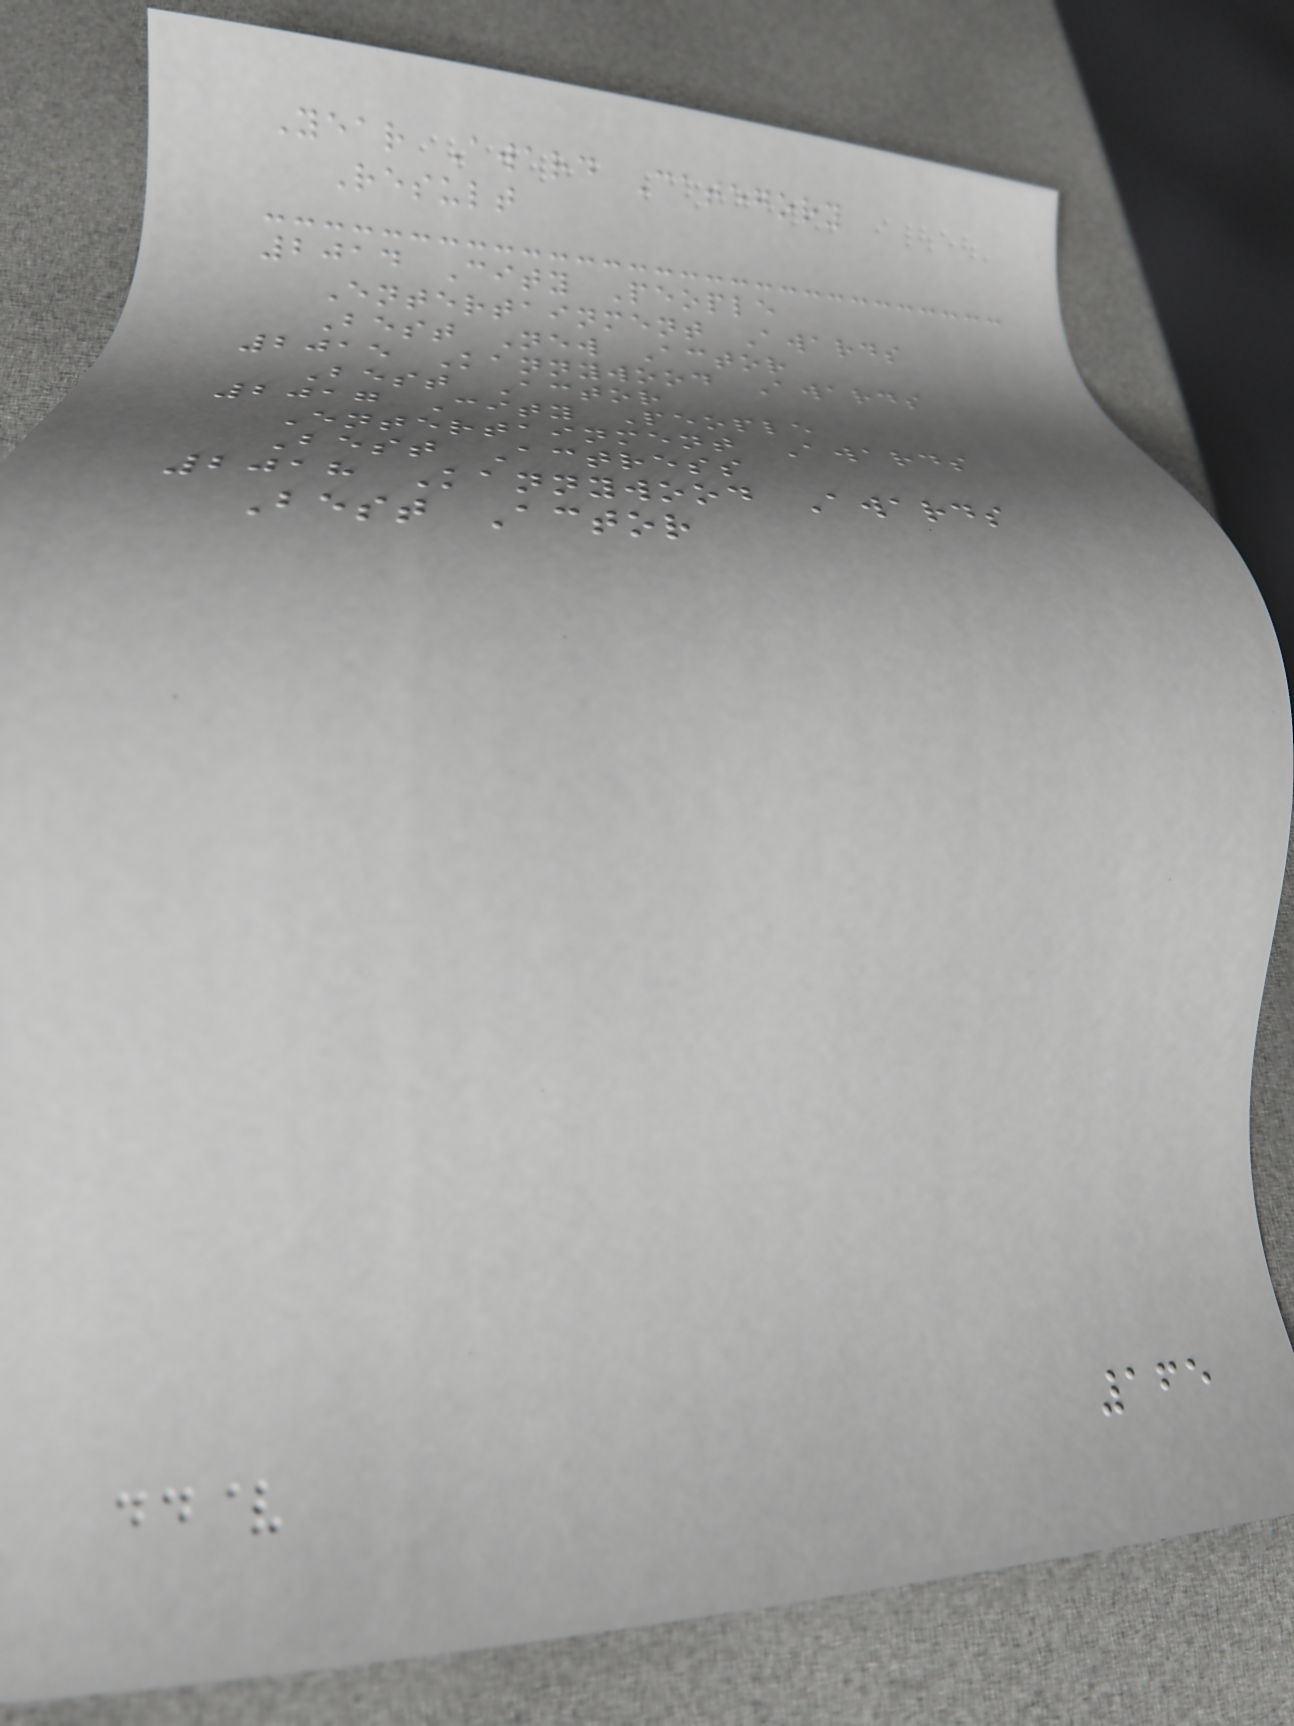Year Award Category
Result
2014 City People
Entertainment Awards
Best New Actor
2015 Kannywood Awards
Best Actor
2017 City People
Entertainment Awards
Best Actress
2018 Kannywood Awards
Best Actor
165
